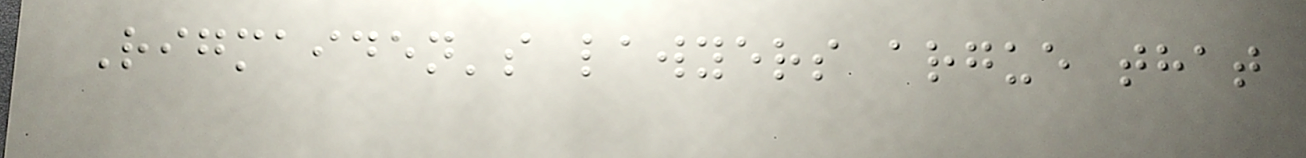Rigmaiden's lawyers argue that
